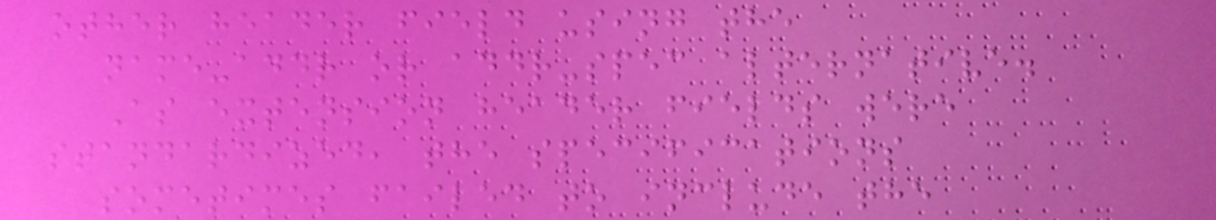other header field using the
name-addr or addr-spec alternative.
As extension header fields were
standardized, the specifications
sometimes failed to include the
